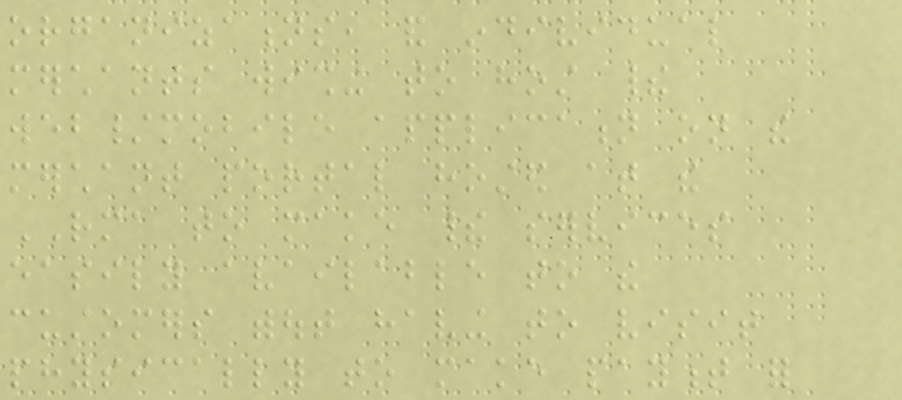organizations, and individual
merchants wishing to host their
web/mobile application on the
merchant portal hosted at the
RMA to make their services
easily available to the
customers without having to visit
physically to make payment for
